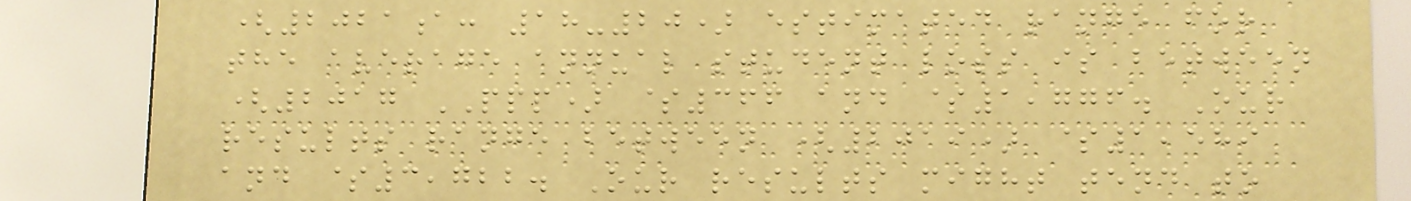(2021a: 18-20) estimated range for
the average annual student loss is between
(2017 PPP) $366 and $1,776. Our
results range between (2019) $1,589
and $3,722. Our results might tend to
